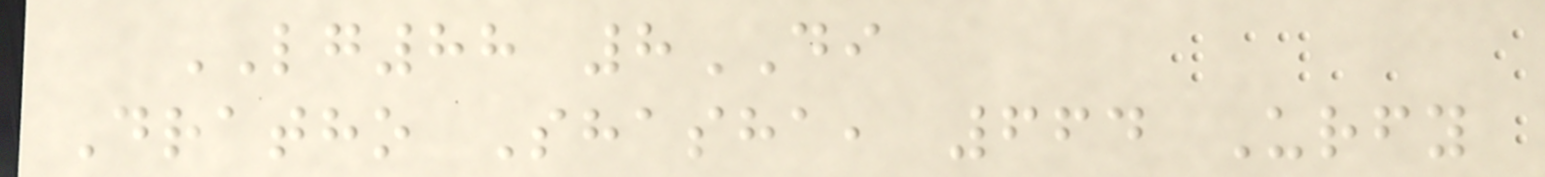LG88 8DI
Dratho Shasha, 664 Urfy
